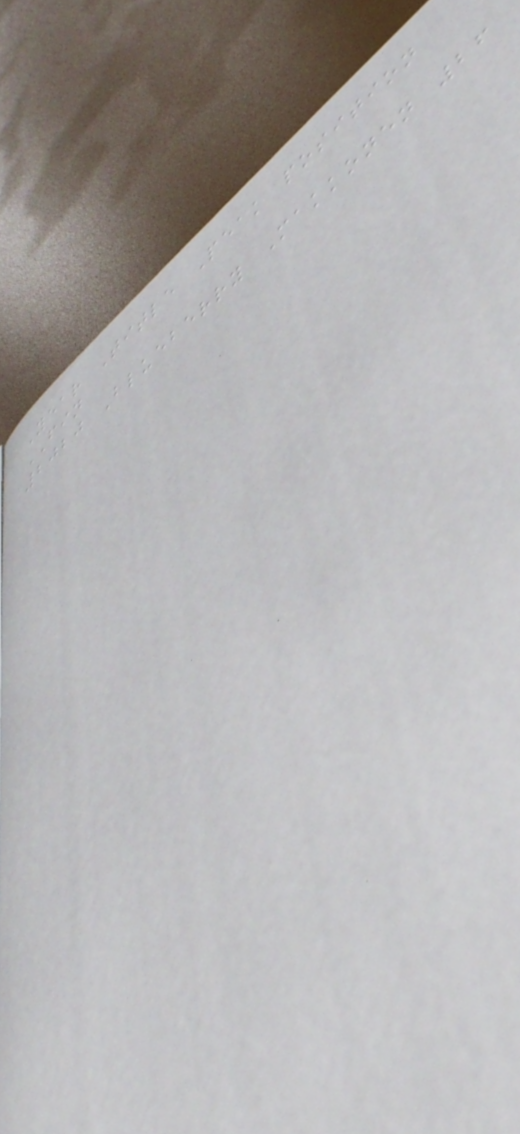Year Title Peak position
FIN
2020 Blueberry Makkonen 26
